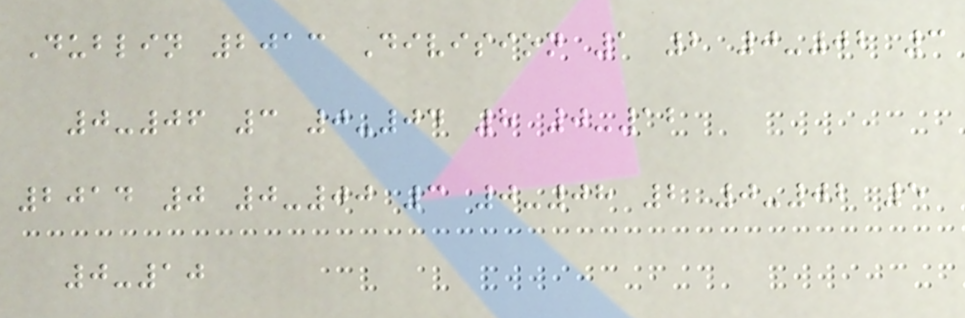Dublin 2013 Division 1 2 0-02 3
0-06 3 0-04 8 0-12
2014 0 0-00 3 0-08 2 0-02 5
0-10
